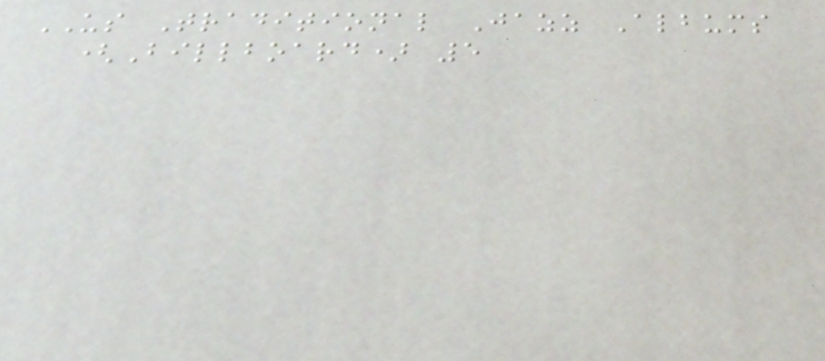US Traditional Jazz Albums
(Billboard) 5
